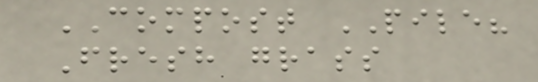COMPOST PILE?
Fresh grass
